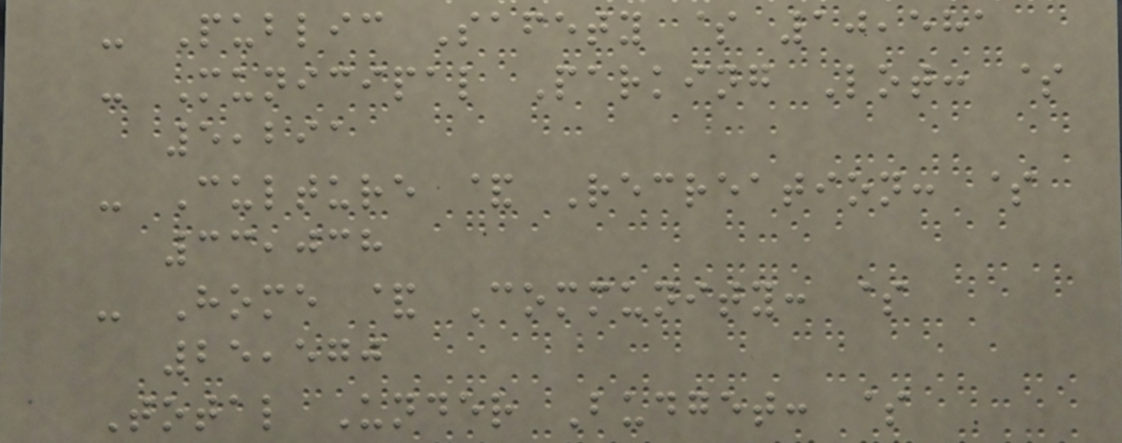- Public Safety $ 10,581
- Municipal Parking Lot: $
5,291
- Culture & Recreation: $
33,038
- Home & Community: $
25,570
Total Under Budget: $
